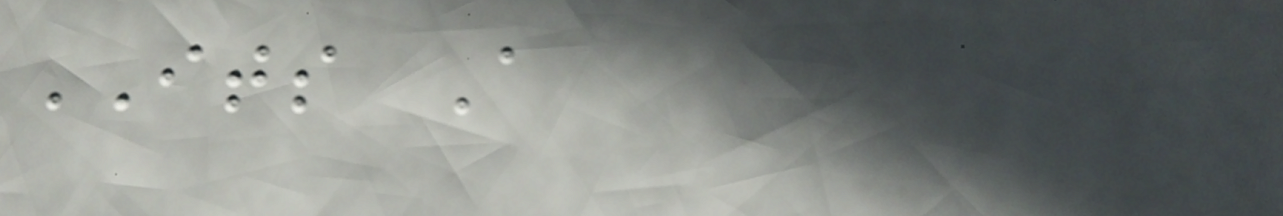ITS A
